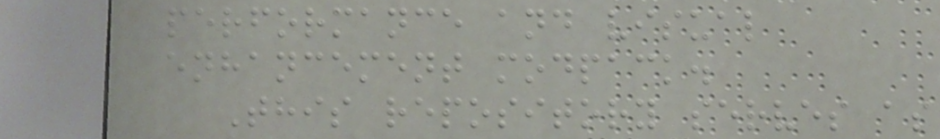performance and visual
enhancement modpack.
This repository serves as
